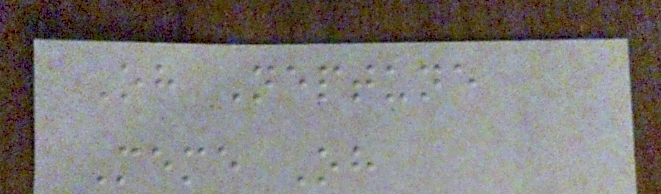Oh Neptune
Meme Oh
